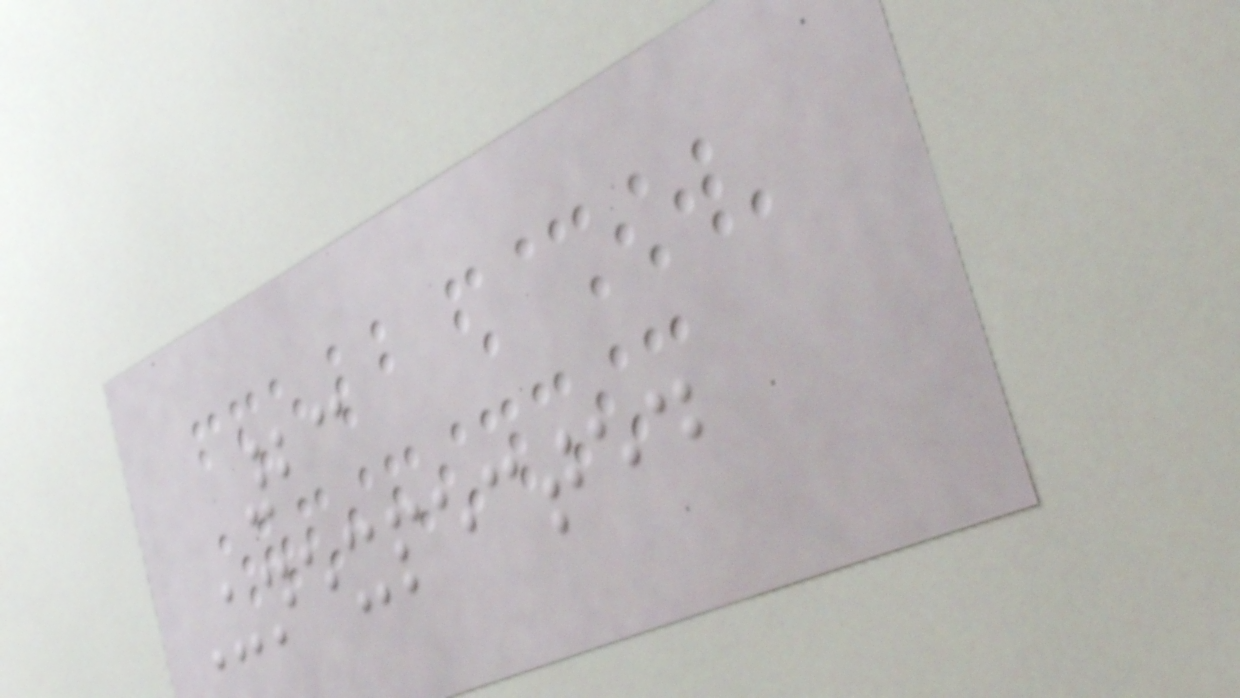23
Unexpected
